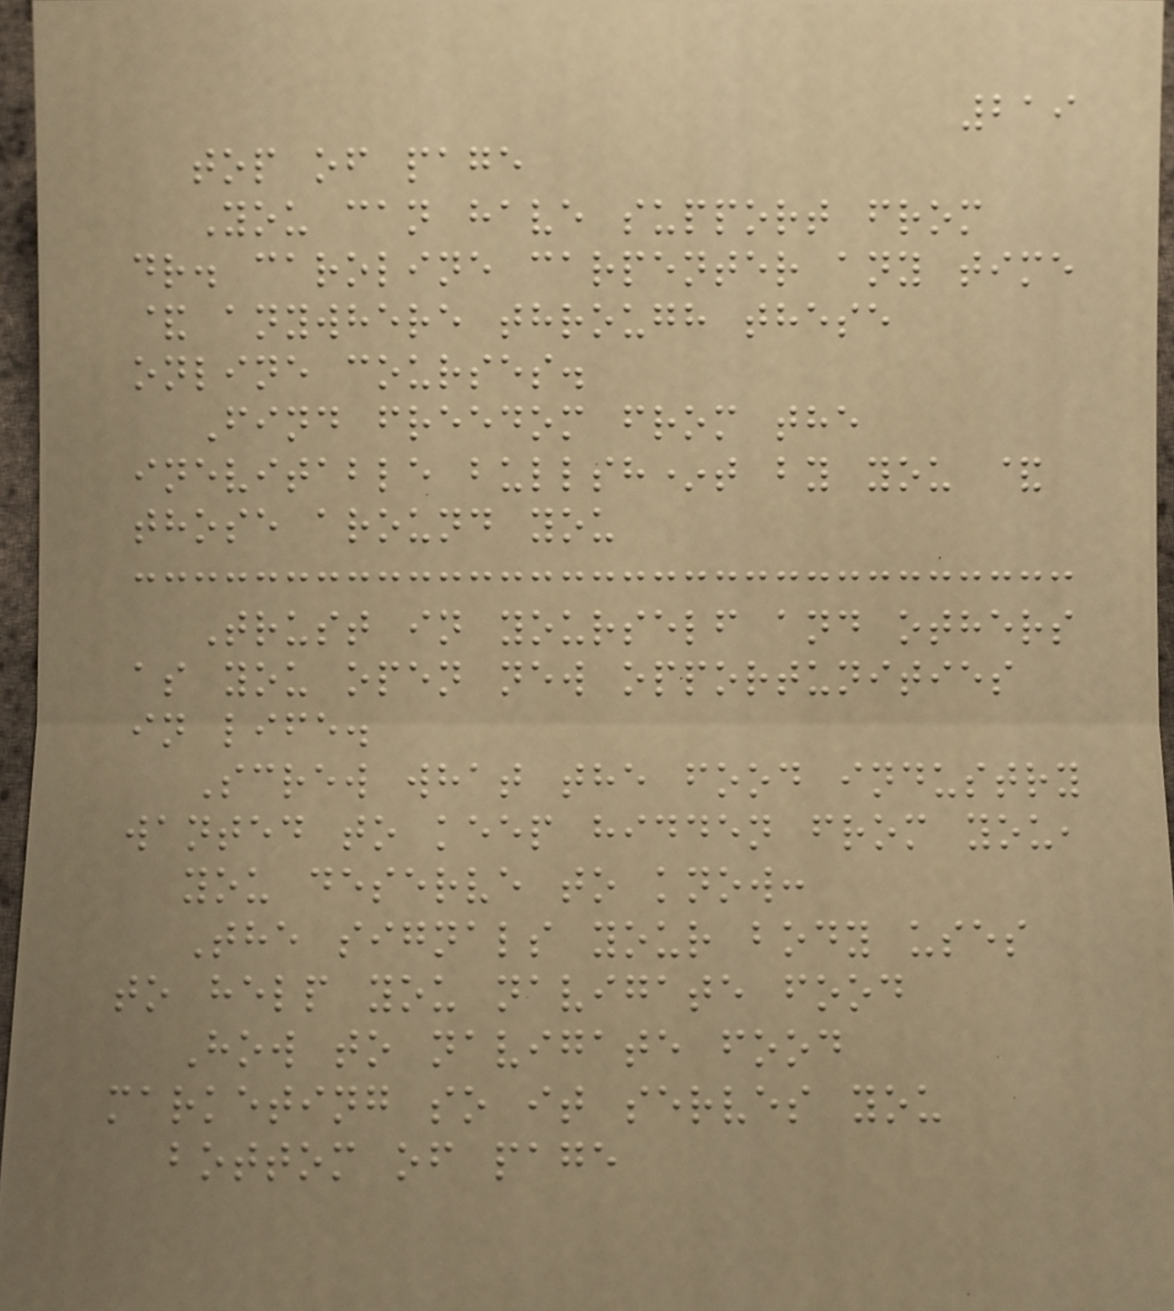219
top of page
You can have support from
dr. caroline carpenter any time
& anywhere through these
online courses.
Find freedom from the
inevitable bullsh*t by you &
those around you
Trust in yourself and others
as you open new opportunities
in life.
Screw what the food industry
wanted to keep hidden from you,
you deserve to know:
The signals your body uses
to help you navigate food
How to navigate food
marketing so it serves you
bottom of page
